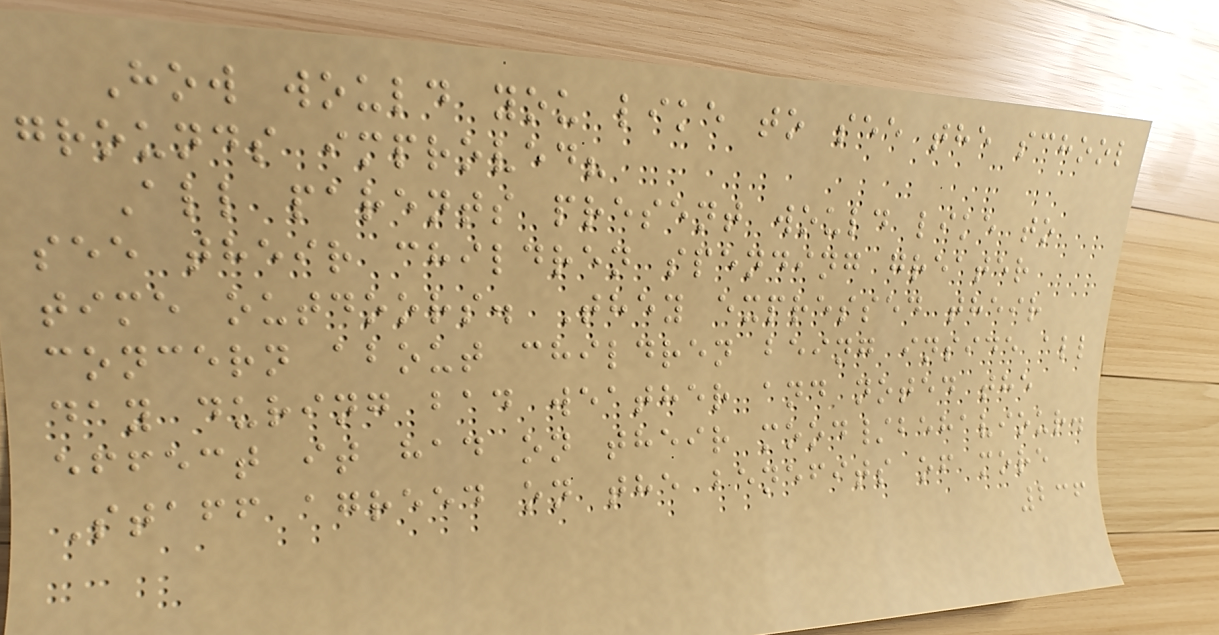How would you like to see the school
grounds improved?
All parents present would like to
see their children spending greater
time outdoors. They expressed their
concern about children being inside all
day during bad weather and noted the
effect it had on their mood/behaviour.
Staff agreed on the benefits of more
236
